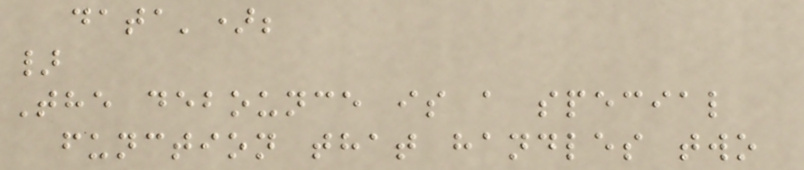data');
}
The debounce is a special
function that handles two
